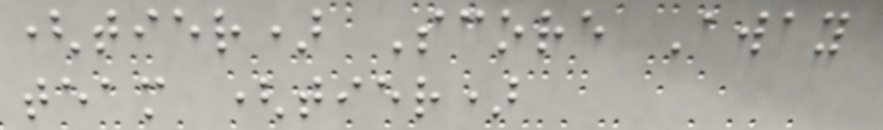(tier) Score Away
team (tier)
